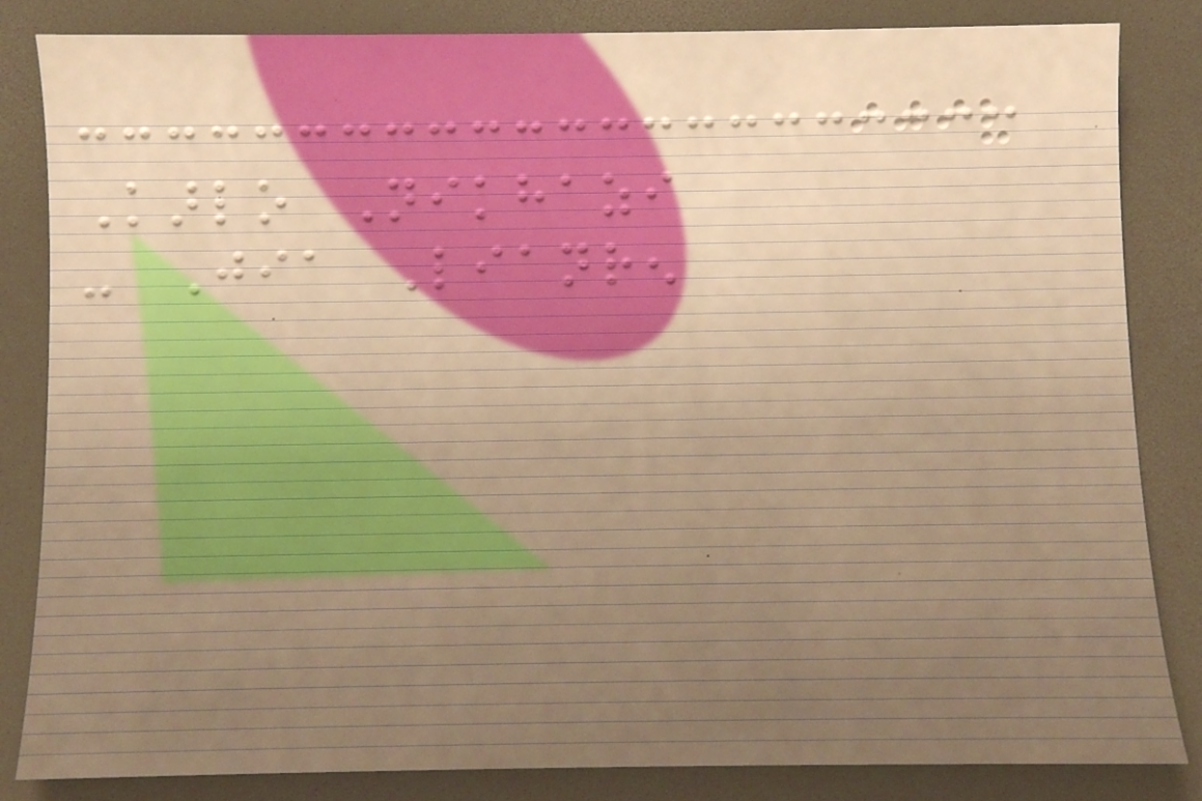Karlo Nikhazi
- Jia Lianren
